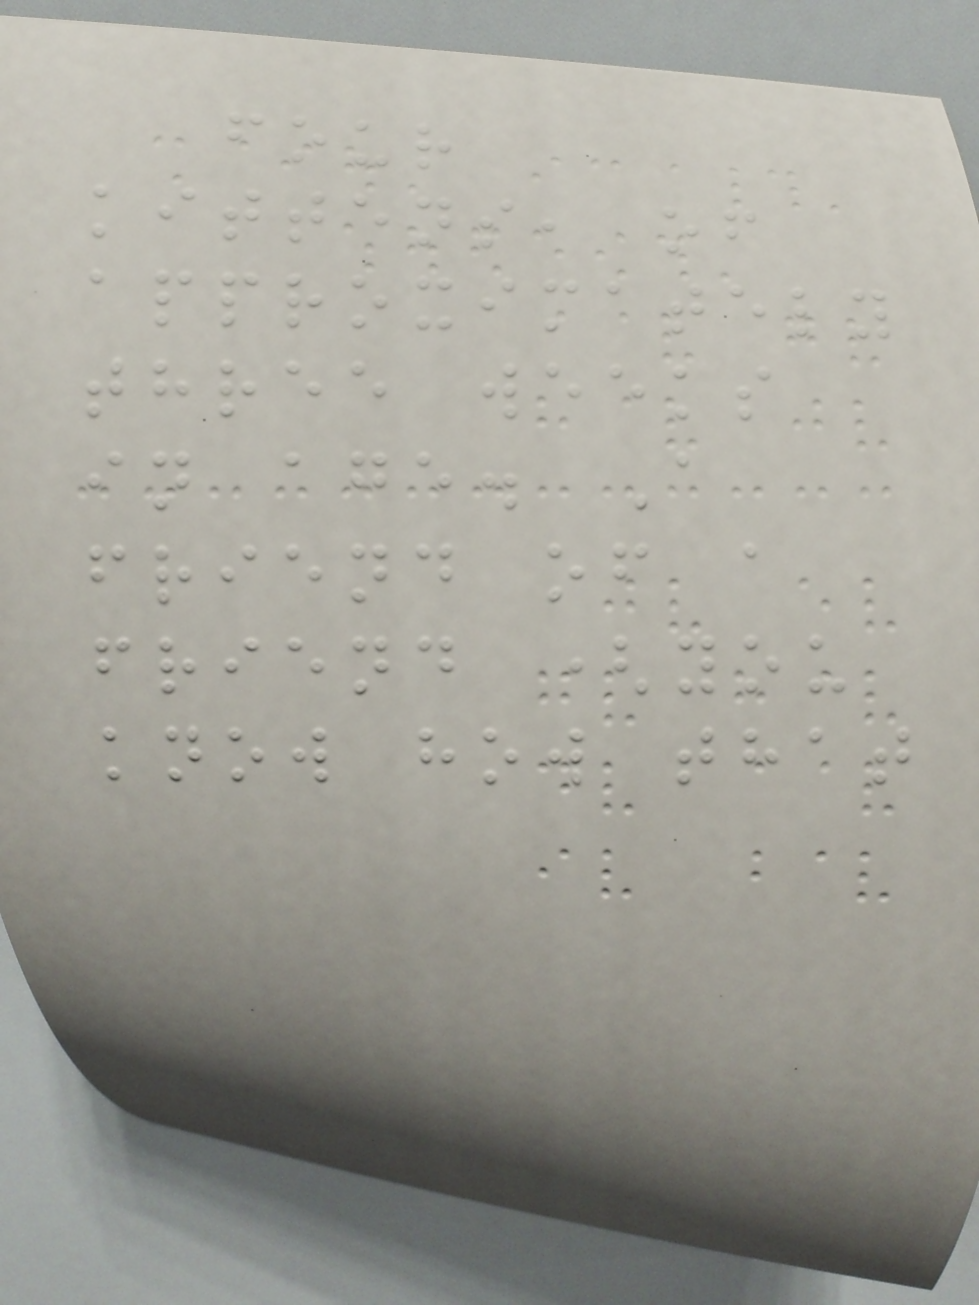four
kittens, of
approximately
three weeks
in age. A
friend of a
friend (you
know how that
